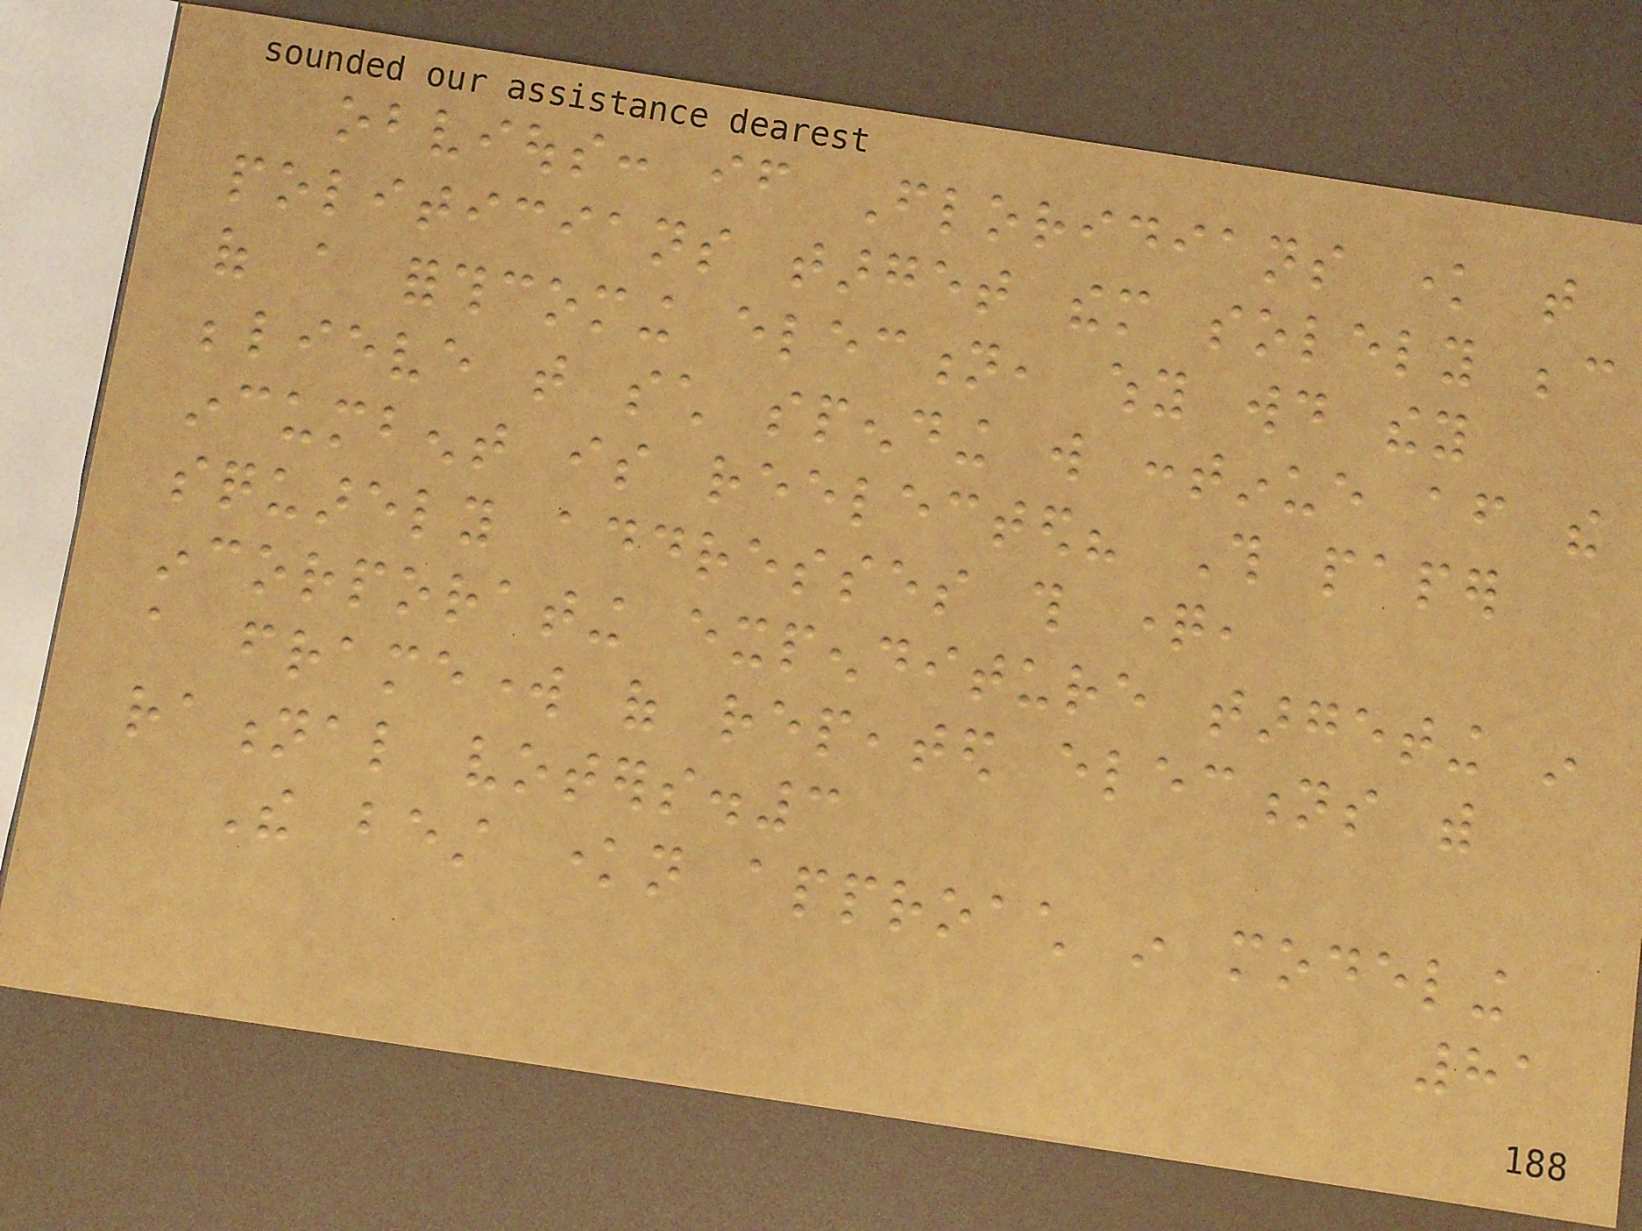obvious: if Floridians know that
politicians target them solely because
of a forthcoming election, why would they
believe that such spending will continue after the
incumbent is reelected? This paper
squarely addresses this question,
incorporating expenditure targeting in
a framework of repeated elections with
rational voters.3
The best known approach in modeling
81
